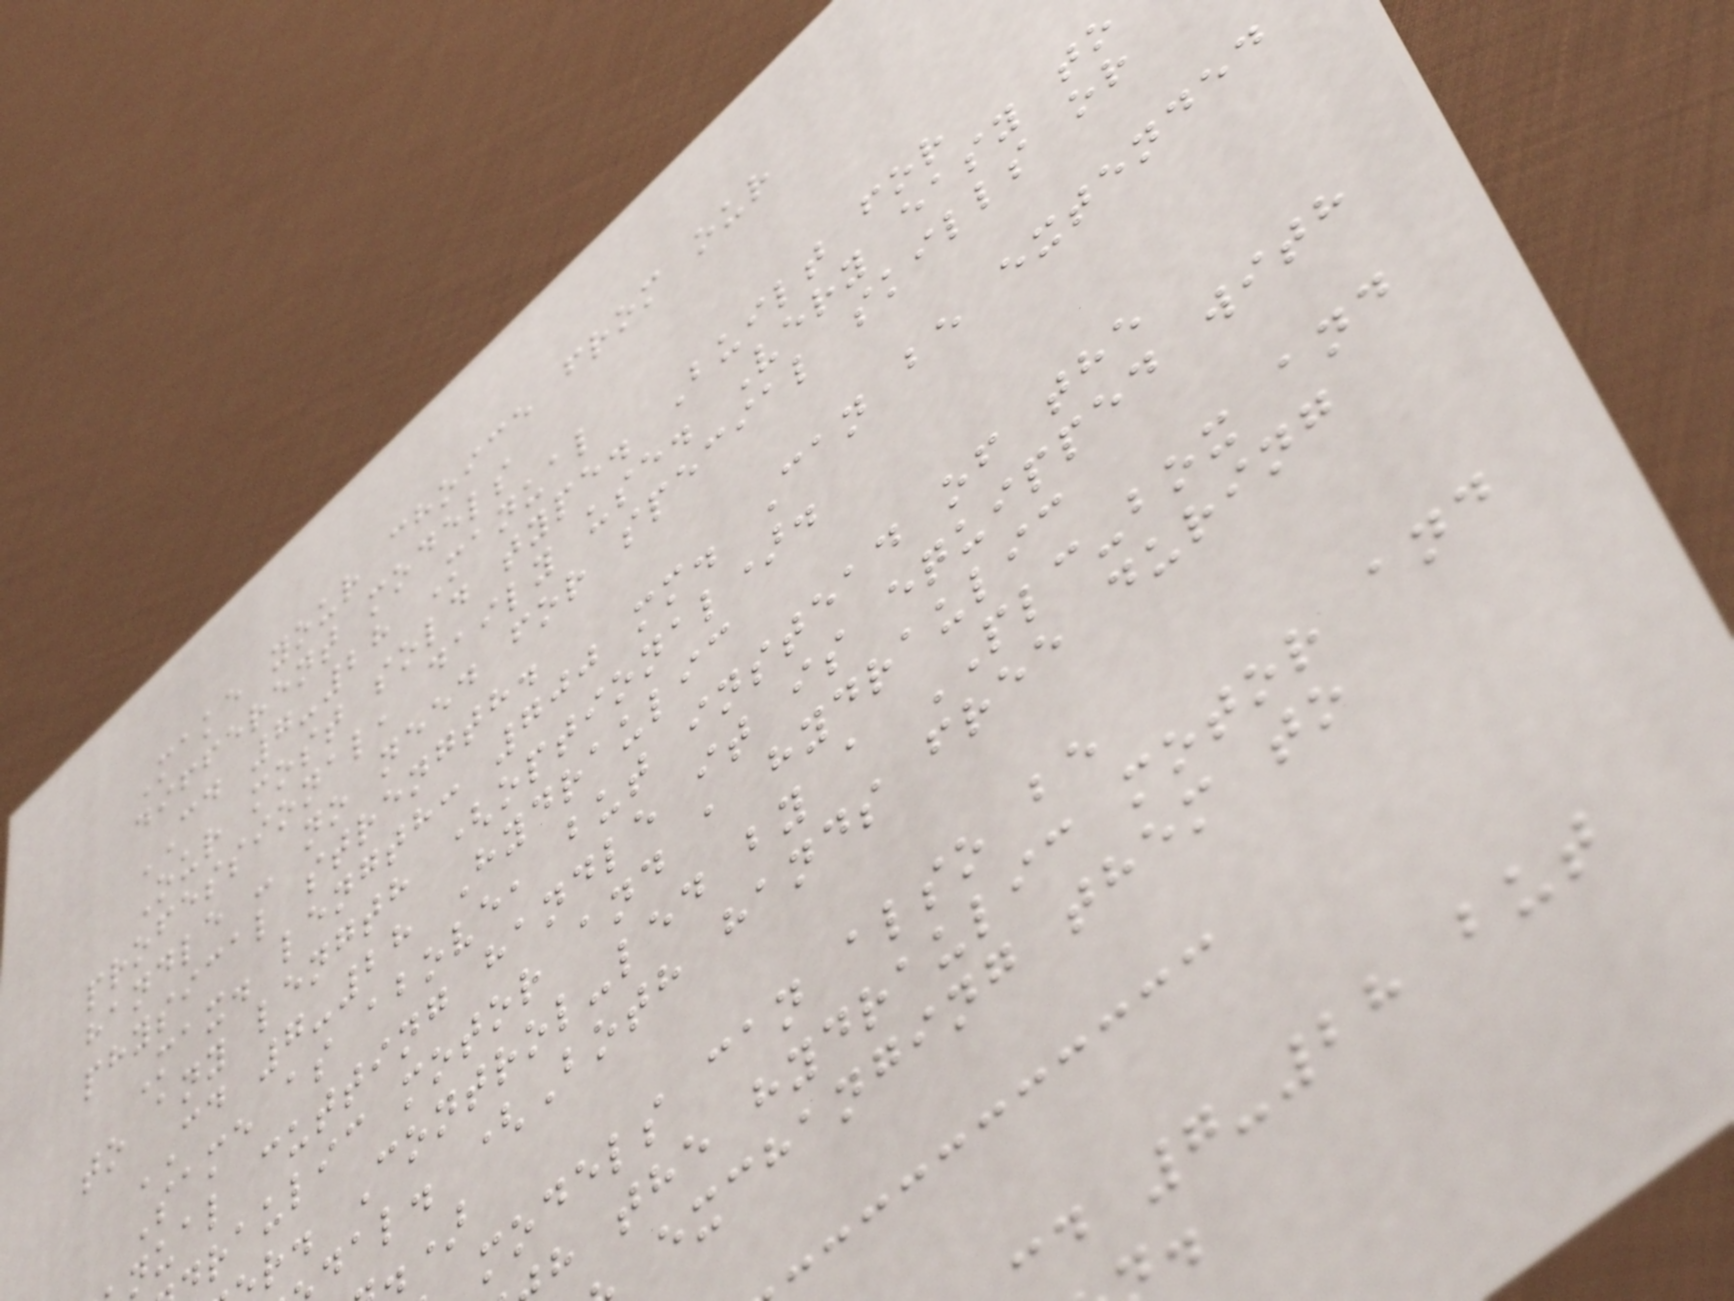Make your choice from our
different models
CD 7-28 Manual
Our most sold type. Built for
professional, daily use. Very easy to
handle - no need for special skills or
physical strength.
Max. length: 700 mm. Can be extended
to any length (optional).
CD 7-28 Hydraulic
Same as above, but instead of the
nual cutting handle it is equipped with
raulic motor and a hydraulic
r. Control-led by a PLC-box and
dal. (Both hands free during
models can also be
h the hydraulic motor and
exchanging them to
d 7-28 but
